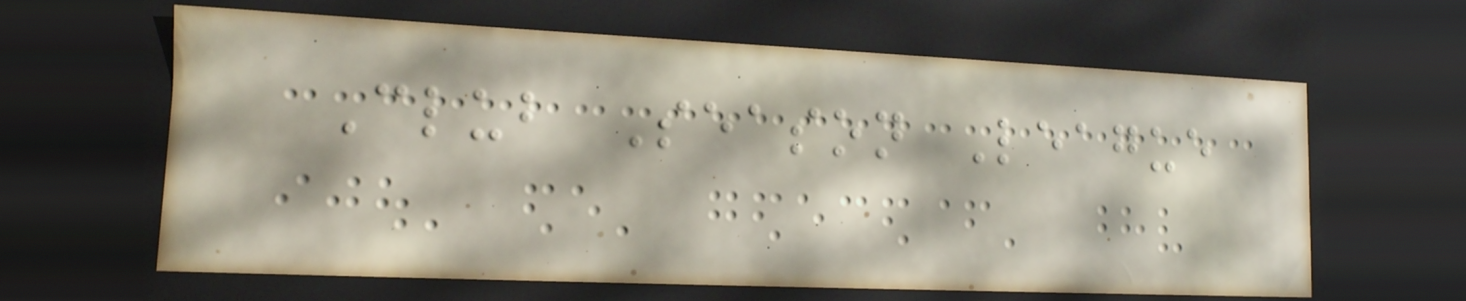Club Season League
